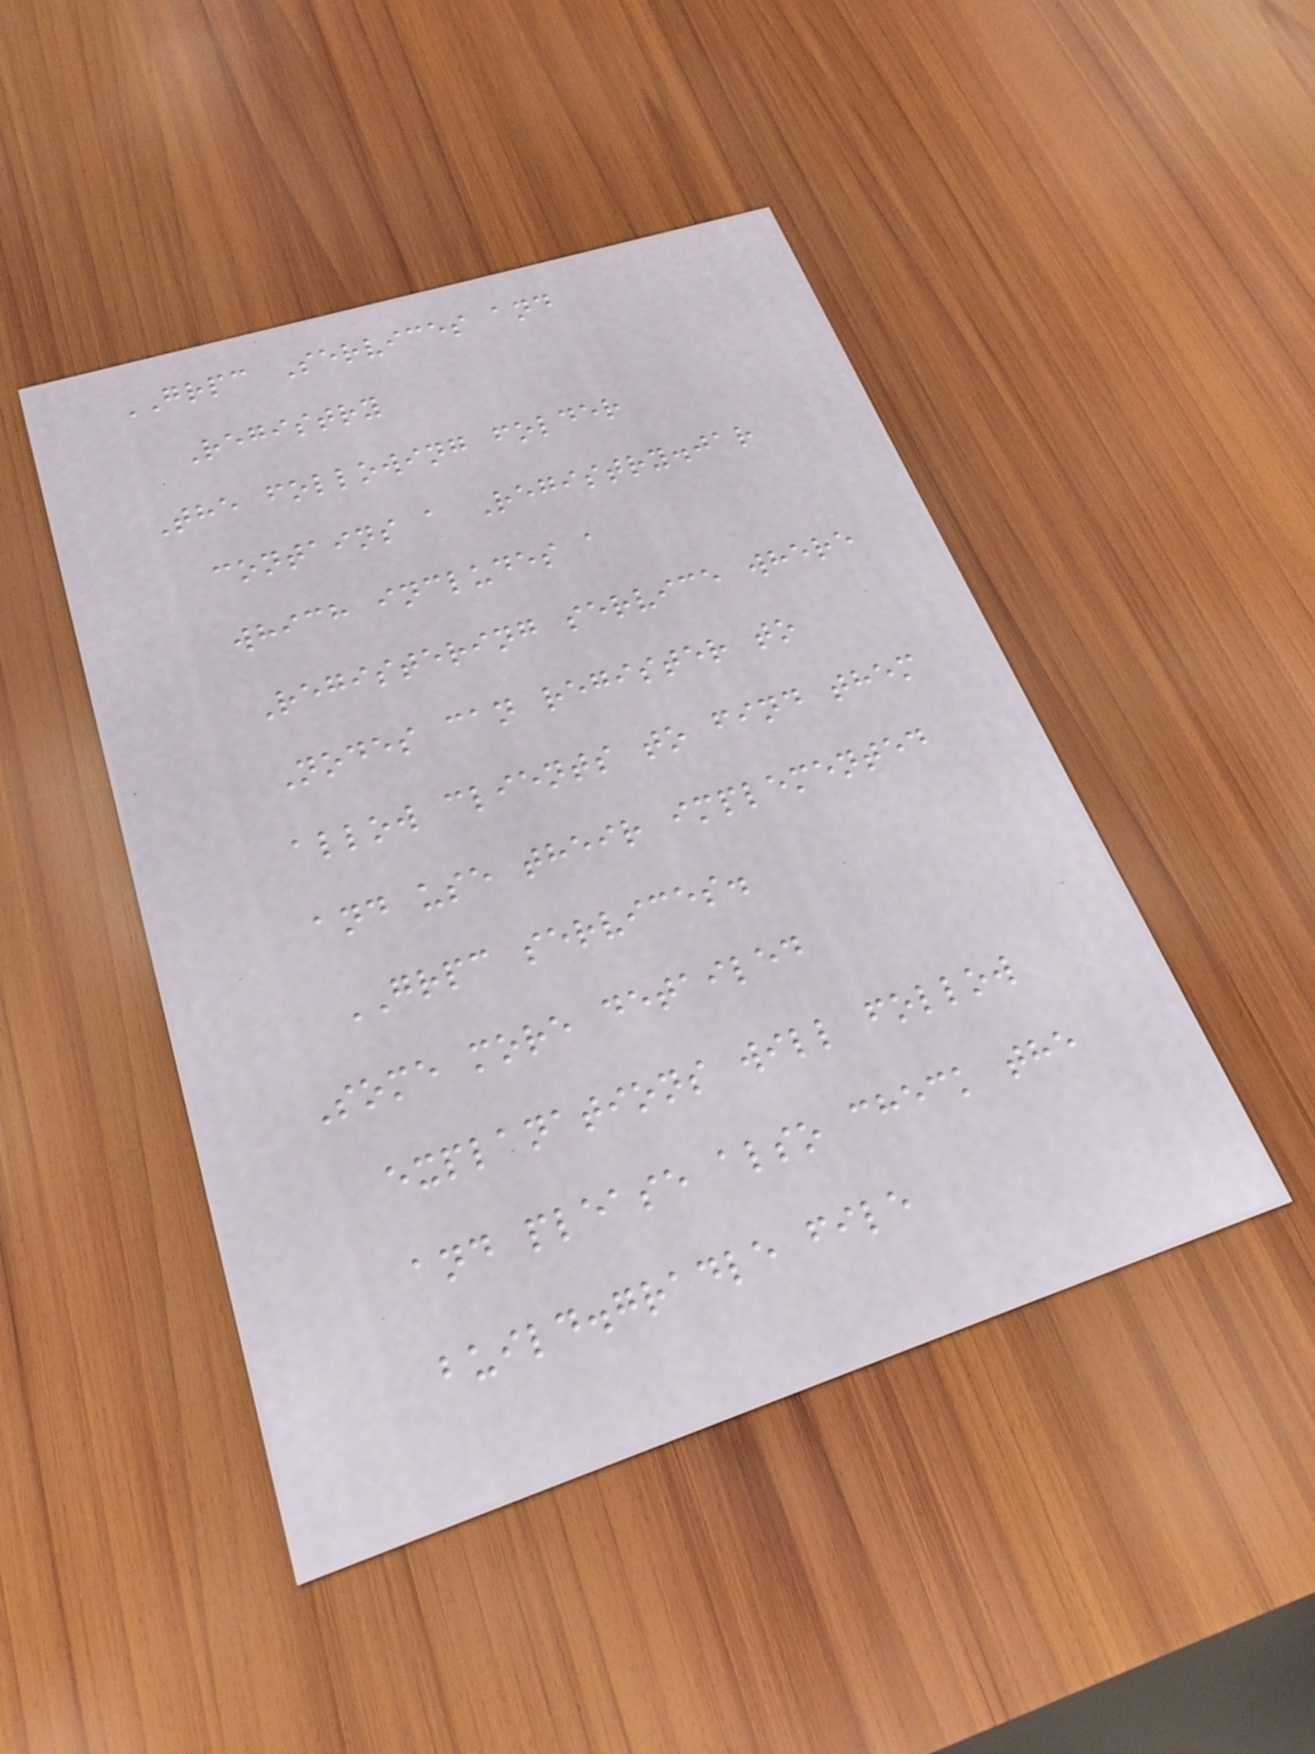GRPC Services and
Registry
The following folder
contains a Registry.jar
which includes a
Registering service where
Nodes can register to
allow clients to find them
and use their implemented
GRPC services.
Some more detailed
explanations will follow
and please also check the
build.gradle file
